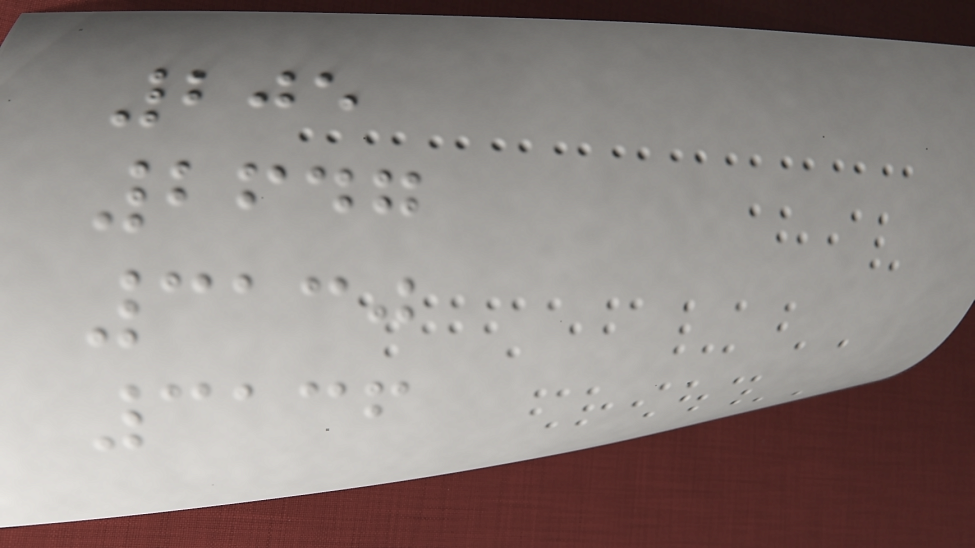205
2647
3130
3136
